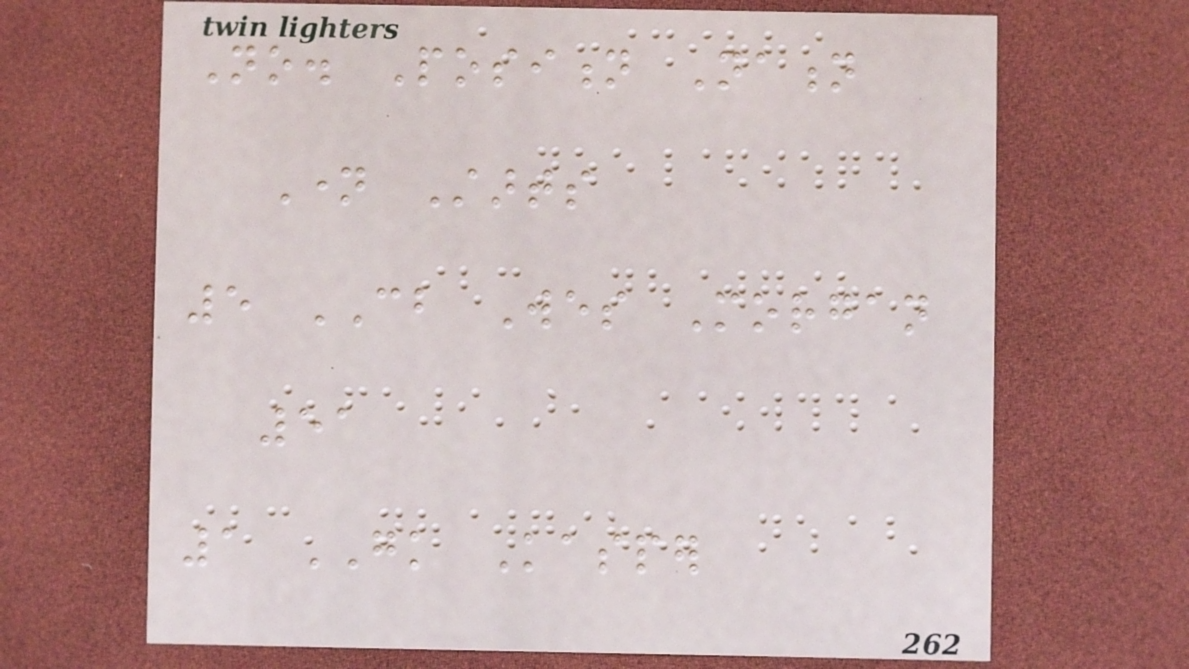No. Position Nation
Name Starts
5 CB Wes Morgan
51
1 GK Kasper
